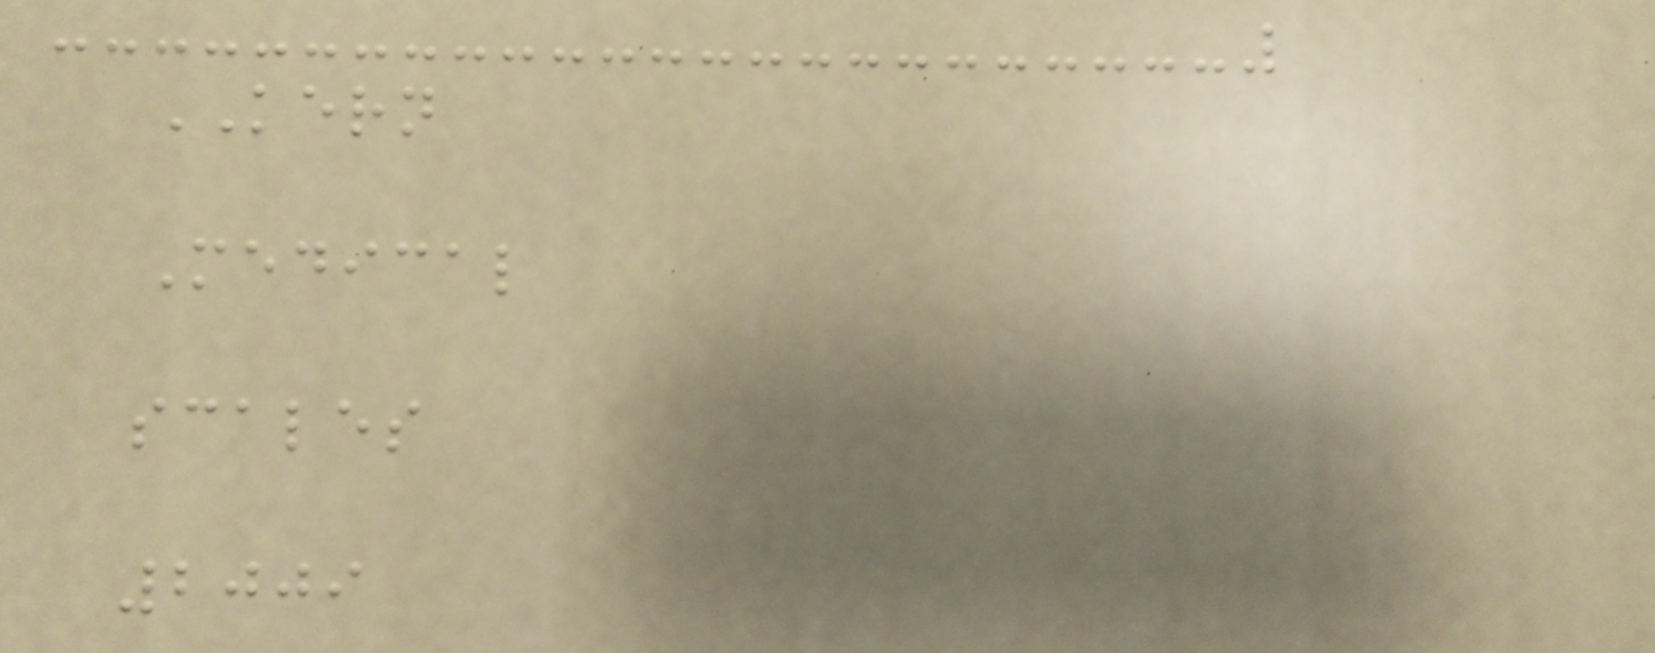KERN
Medical
scales
2009
